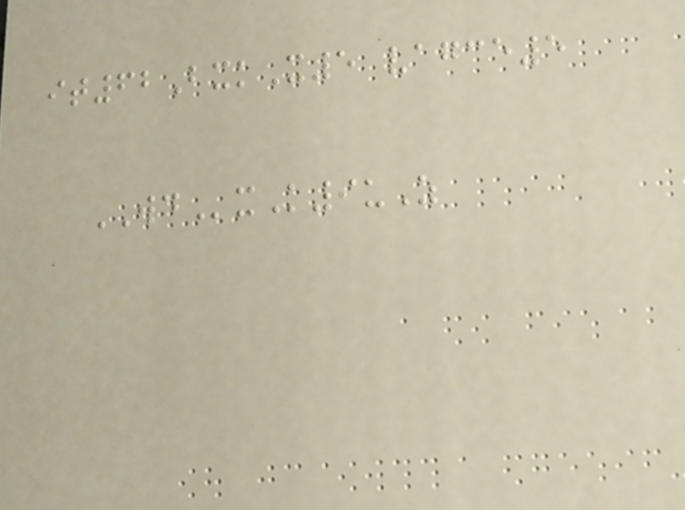it62BxkX5 vagce5
WDxK9uZ
